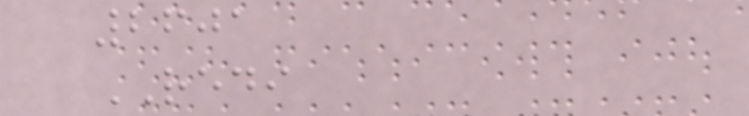2601
REDI
